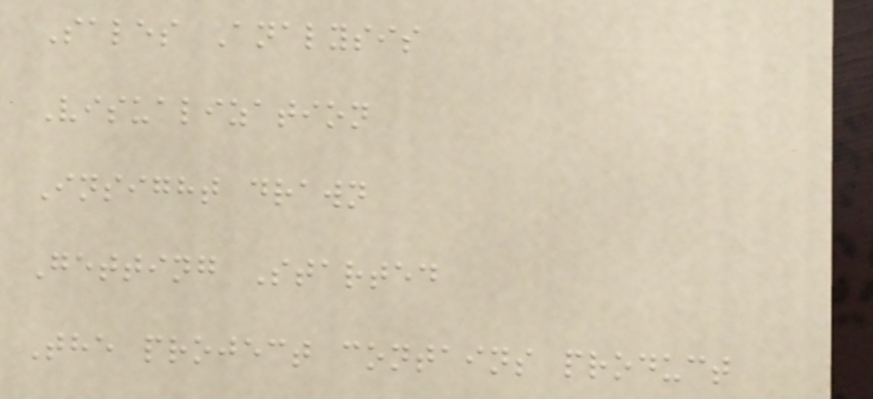Sales Analysis
Visualization
Insight drawn
Getting Started
The project contains product
